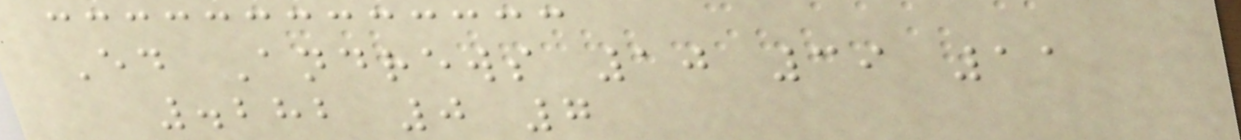Ed Andrews 10 39 11
.282 0 7
